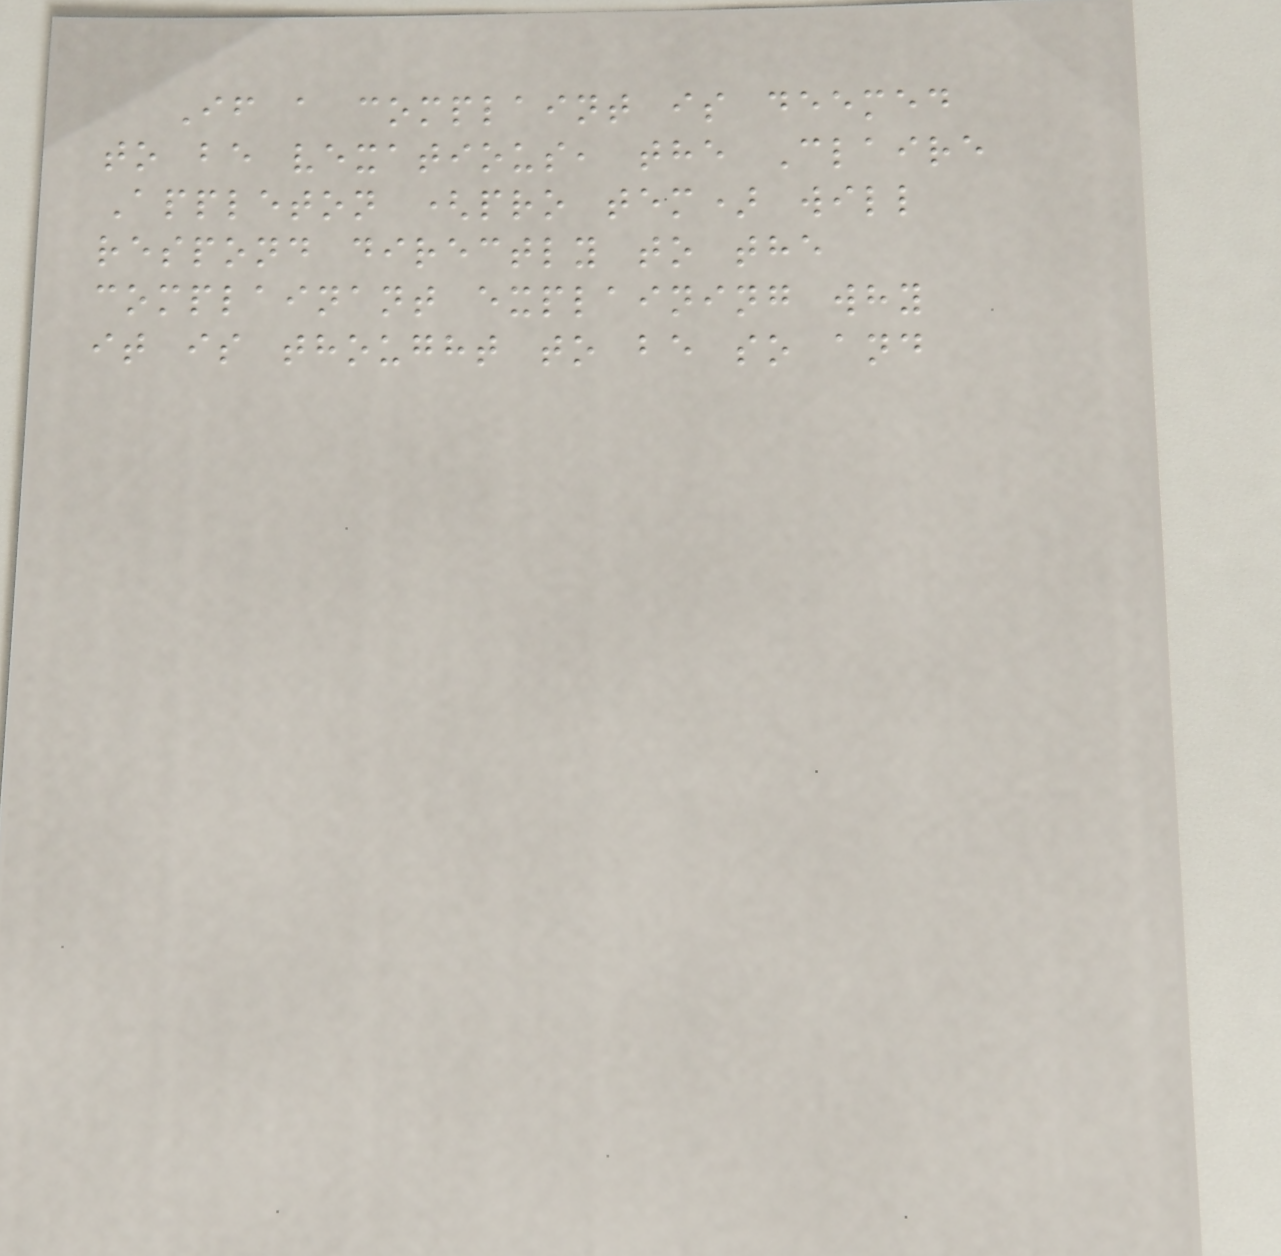If a complaint is deemed
to be vexatious, the Claire
Appleton (pro tem) will
respond directly to the
complainant explaining why
it is thought to be so and
